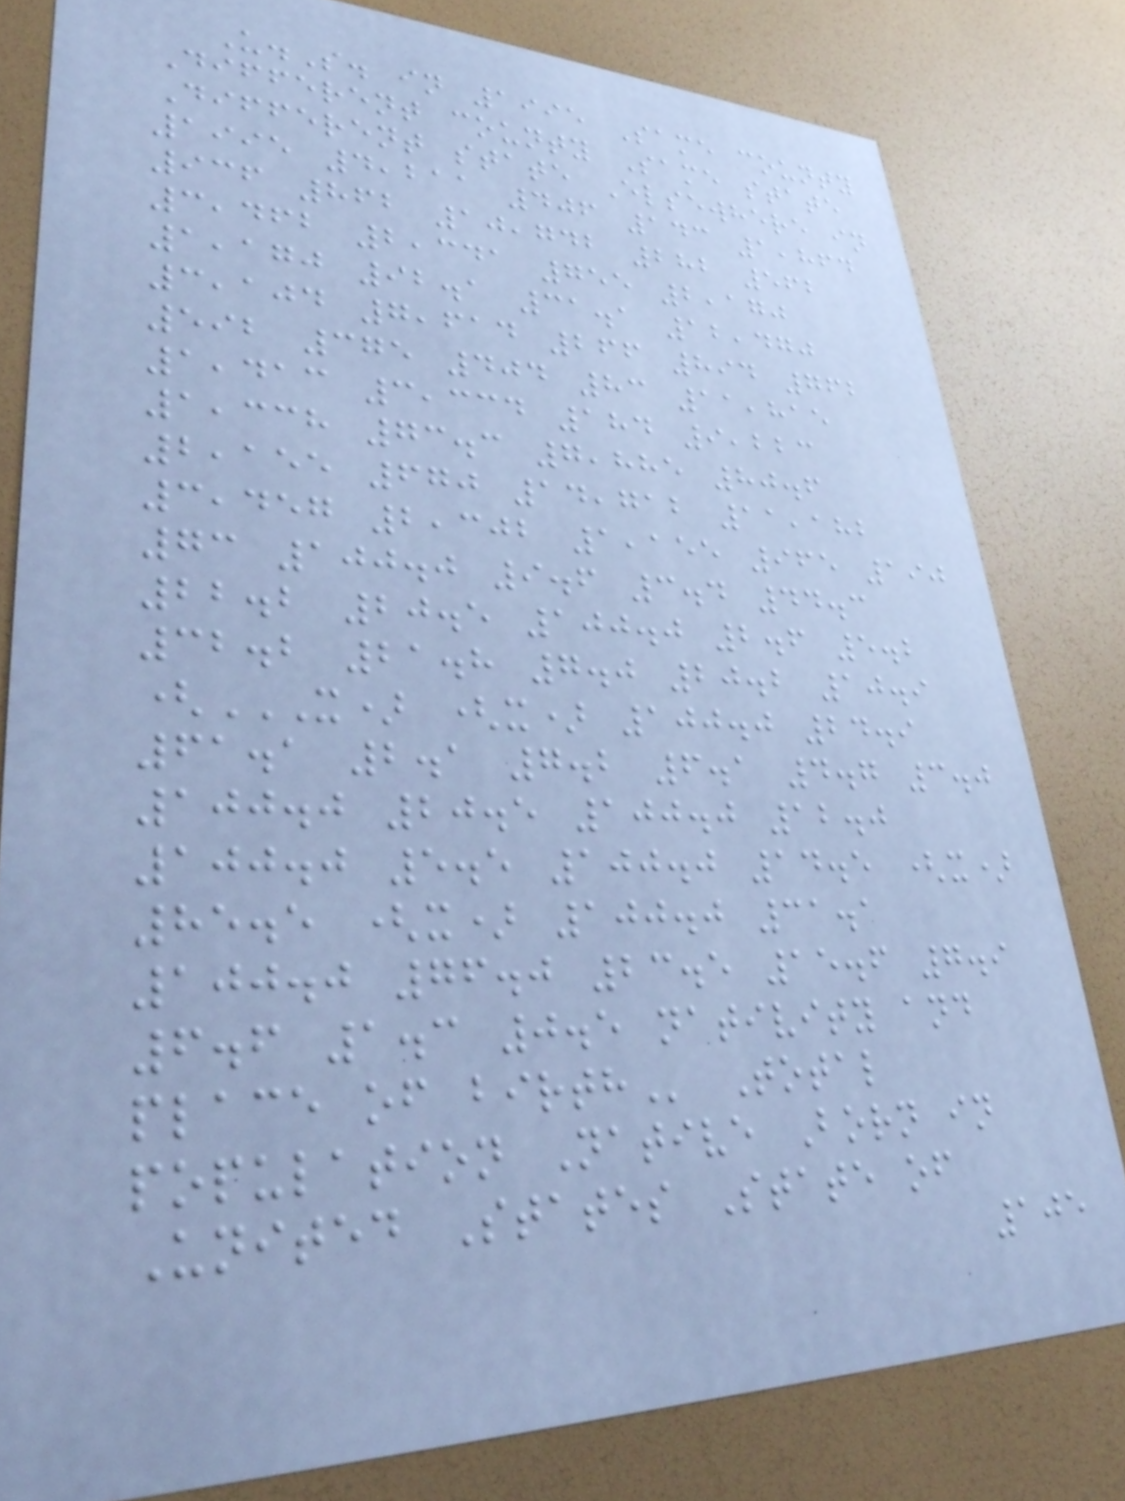U.S. in 1995 Same county
Different county Same state
Different state Elsewhere in
1995 4,211 406 143 1,864
936 862 10,742 282 562
3,462 2,341 755 2,170
1,170 92.1 31.1 12,470
3,104 7,614 266 894 762
592 375 404 83 11,815
1,413 3,334 184 9,223
1,338 73.3 7,885 80.6
2,155 670 14,712 11,182
3,457 2,302 1,155 965 190
73 100.0 9.6 3.4 44.3
22.2 20.5 100.0 2.6 5.2
32.2 21.8 7.0 20.2 10.9
(X) (X) 100.0 24.9
61.1 2.1 7.2 6.1 4.7 3.0
100.0 20.5 100.0 12.0
100.0 5.5 100.0 14.5 (X)
85.5 (X) 100.0 31.1
100.0 76.0 23.5 15.6 7.9
6.6 1.3 0.5 NATIVITY AND
PLACE OF BIRTH Total
population Native Born in
United States State of
105
